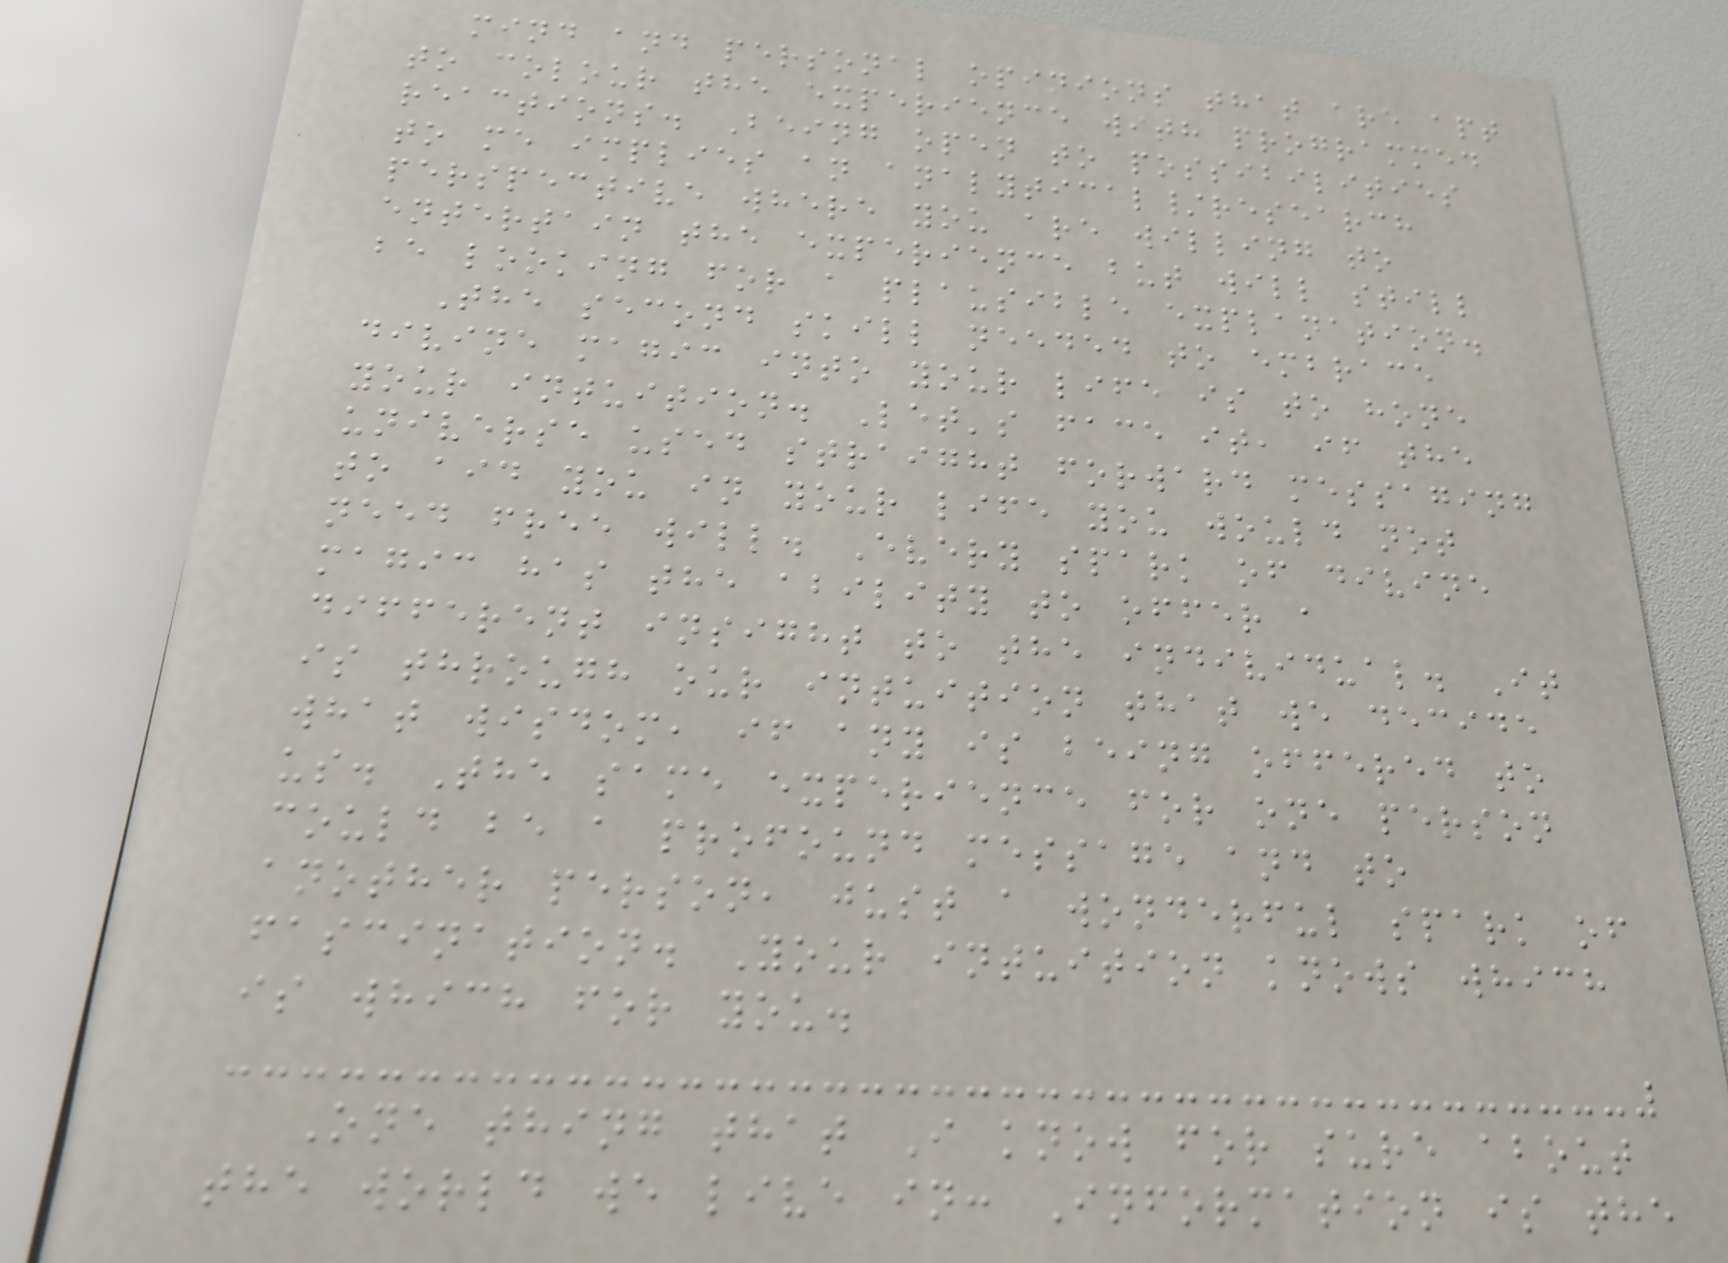mind and personal opinions that are apt
to colour the experience with programmed
reactions. Being open to possibilities
to me implies an analytical/research
perspective where you are willing to
entertain the experience but will still
be looking for a plausible explanation.
The second skill needed to embrace
divine magic into your life is to hone
your intuition. Let's face it, if the
universe used straight forward messaging
to aid you in your life you would not
need free will. Every spark of divine
magic has the ability to offer a
different insight to the individual. It
is through our intuition that we decide
what wisdom, if any is being offered to
us. The same experience for one person
could be a profound message and to
another person, just a wonderful spark of
fascination. Your intuition knows which
is which for you.
One thing that I know for sure about
the world we live in: Information is the
